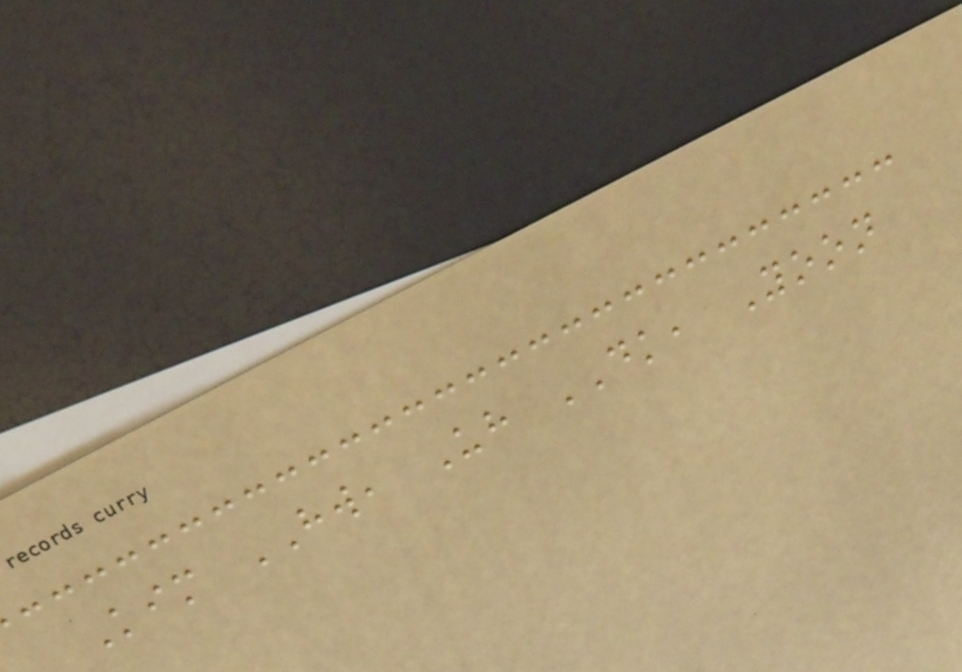Kim HW, Uh DK, Yoon
